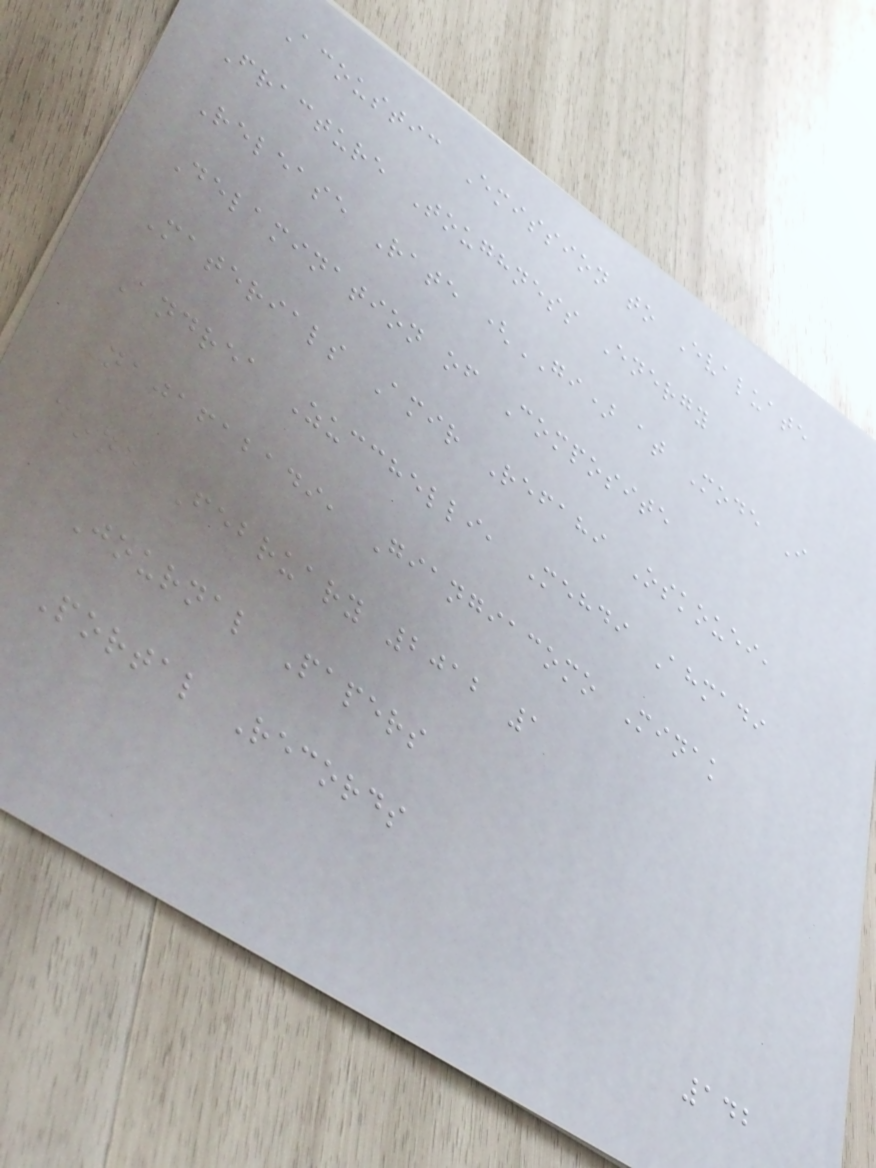Acoustic Emission to Evaluate
Fracture Toughness Energy
Release Rate (GI) at Mode I
Delamination of Composite
Materials Amir Refahi Oskouei,
Andrea Zucchelli, Mehdi Ahmadi
Najafabadi, Giangiacomo Minak
none February 2012 1
Journal Papers
Portal Records
142
